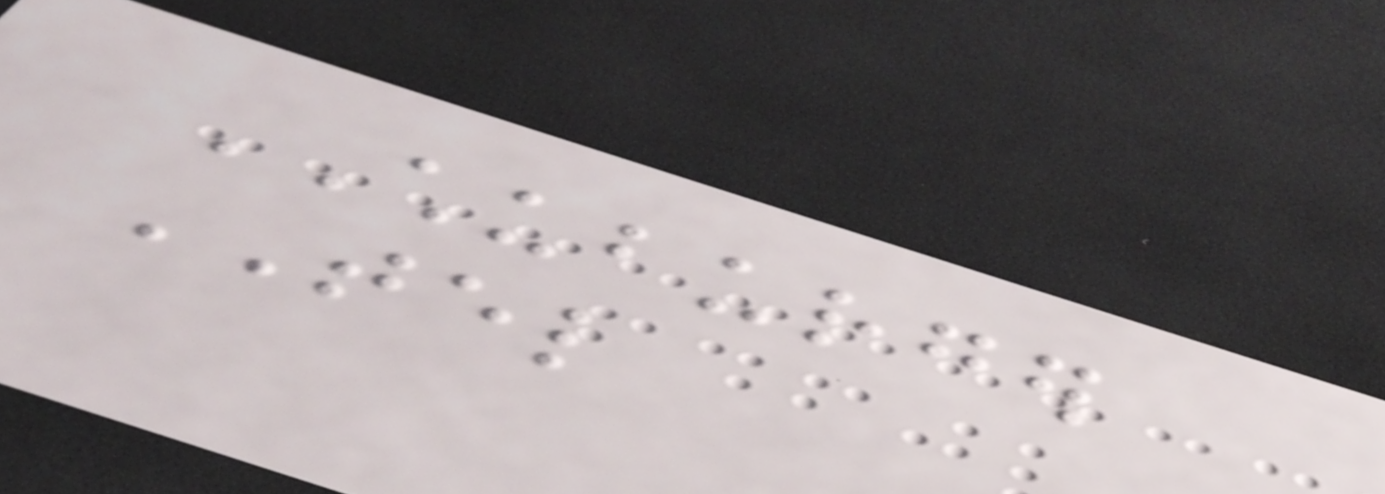CHUBURGER
TEL
